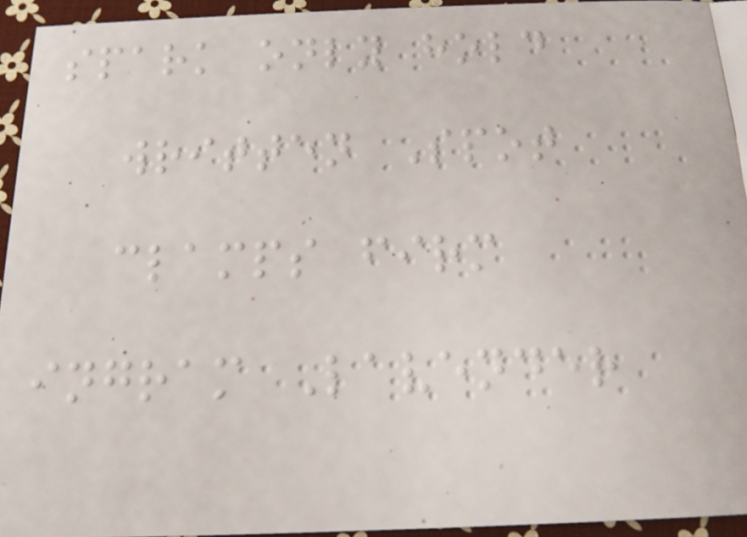spark only hold
written Spot
clamps firm
ingram Lavender
